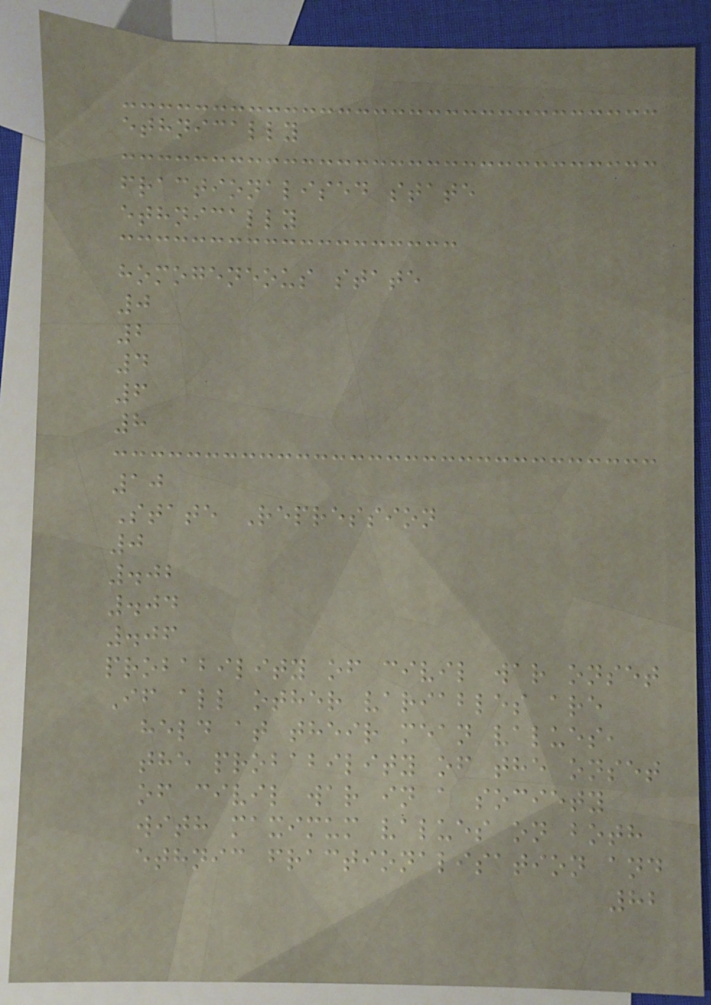ethnically
fractionalised state
ethnically
homogeneous state
0
2
4
6
8
10
State Repression
0
.02
.04
.06
probability of civil war onset
If all other variables are
held at their mean values,
the probability of the onset
of civil war in a society
with maximum values on both
ethnic fractionalisation and
82
